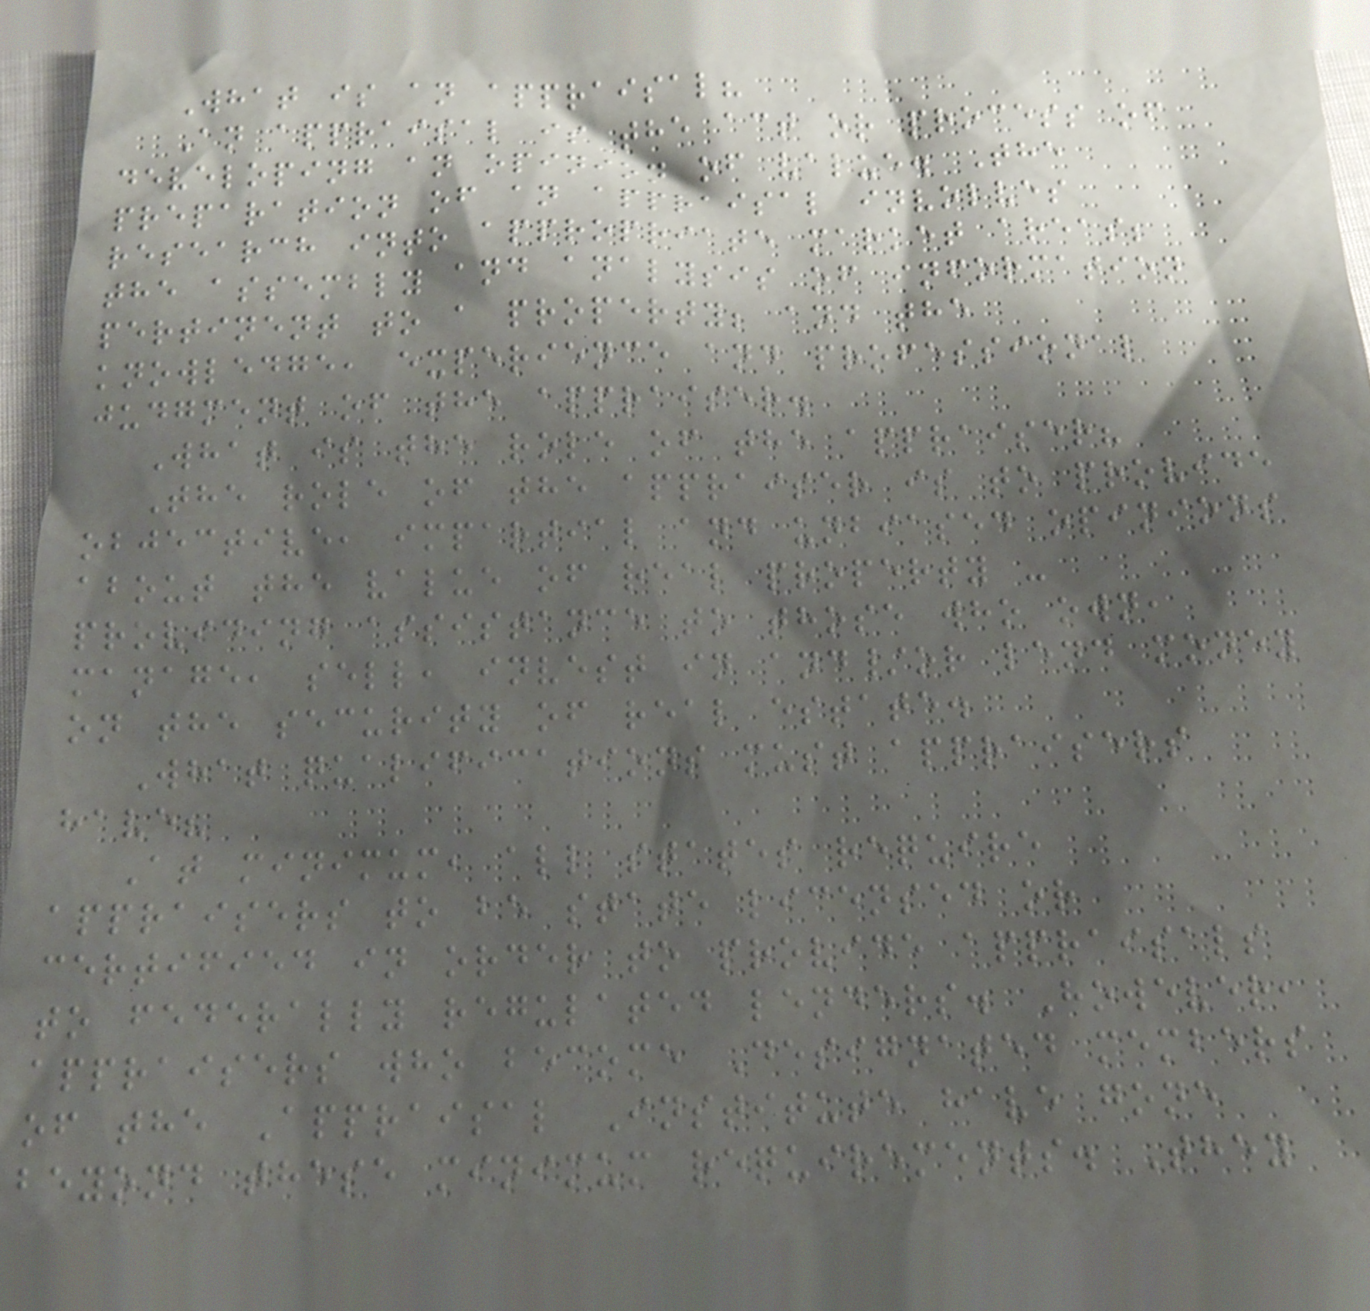What is an appraisal?
An appraisal is the act or process of
developing an opinion of value. The
preparation of an appraisal involves
research into appropriate market areas;
the assembly and analysis of information
pertinent to a property; and the
knowledge, experience and professional
judgment of the appraiser.
What is the role of the appraiser?
The role of the appraiser is to provide
objective, impartial and unbiased opinions
about the value of real property -
providing assistance to those who own,
manage, sell, invest in and/or lend money
on the security of real estate.
What qualifications must appraisers
have?
At minimum, all states require
appraisers to be state licensed or
certified in order to provide appraisals
to federally regulated lenders. However,
appraisers who become Designated members
of the Appraisal Institute have gone
beyond these minimum requirements. They
